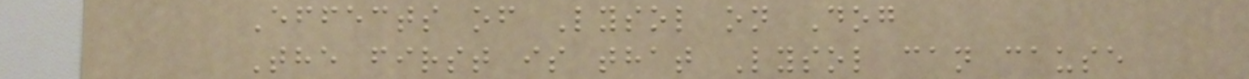Effects of Lysol on Dog
The first is that Lysol can cause
